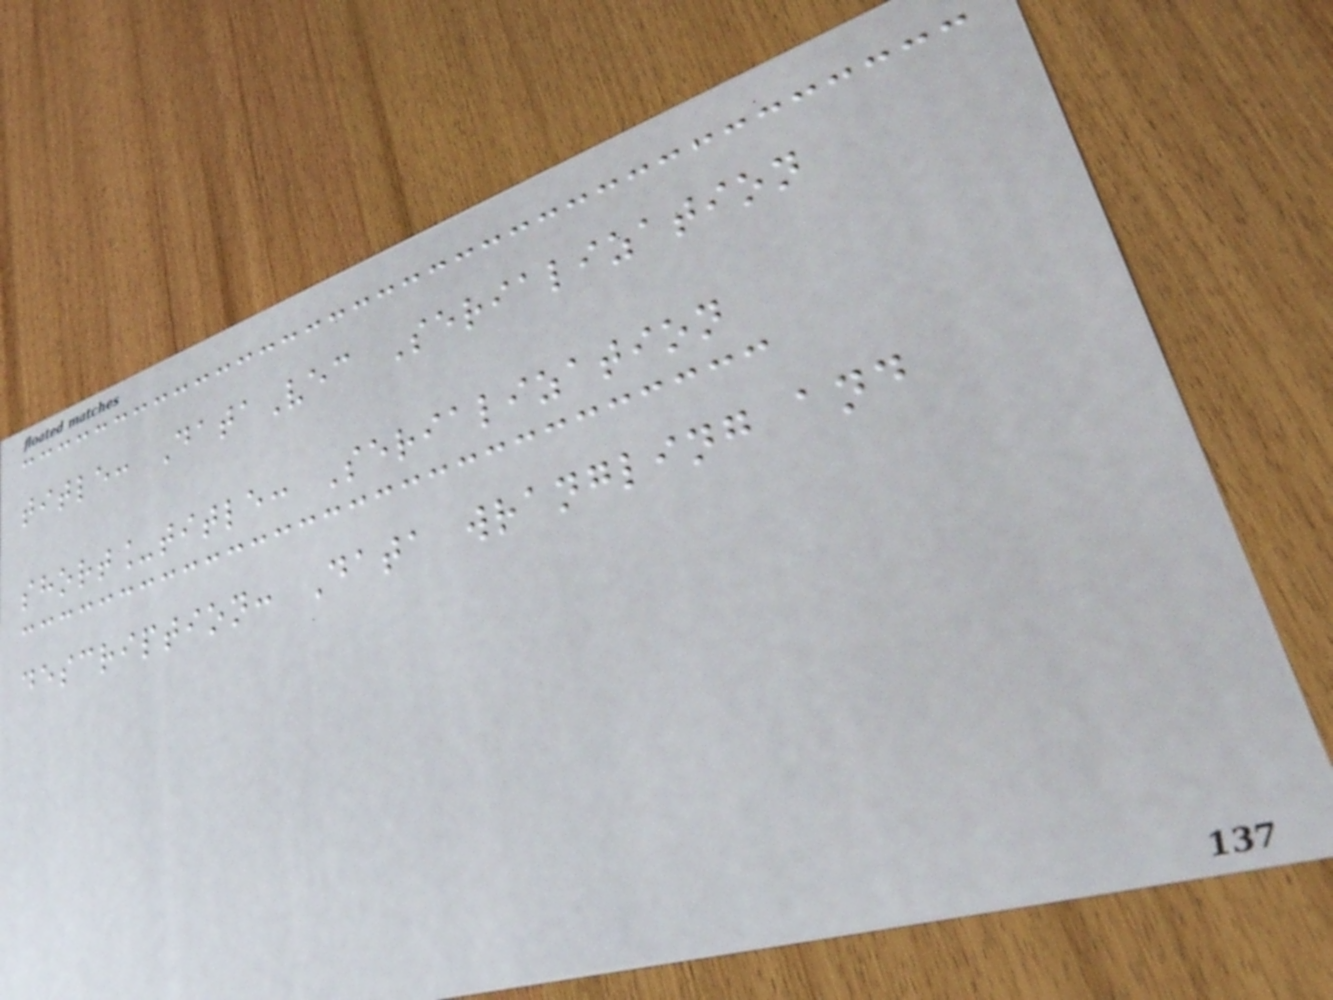title: DataVec Serialization
short_title: Serialization
description: Data wrangling and
